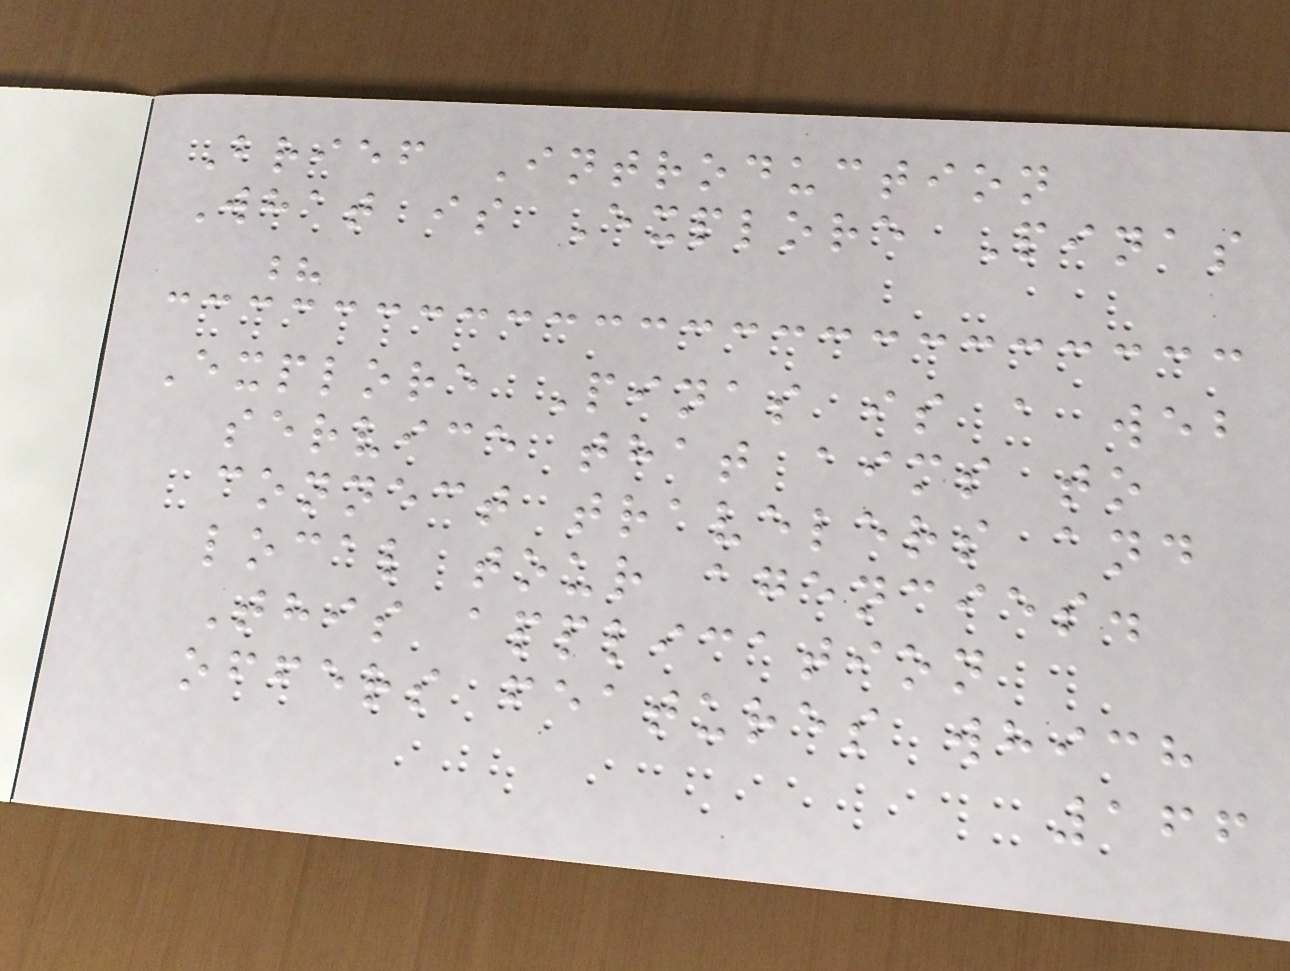Brief Introduction
What is Explore Pinas
?
Explore Pinas is a web
service that aims to
connect travelers and
local tour agencies.
This application
offers features which
166
